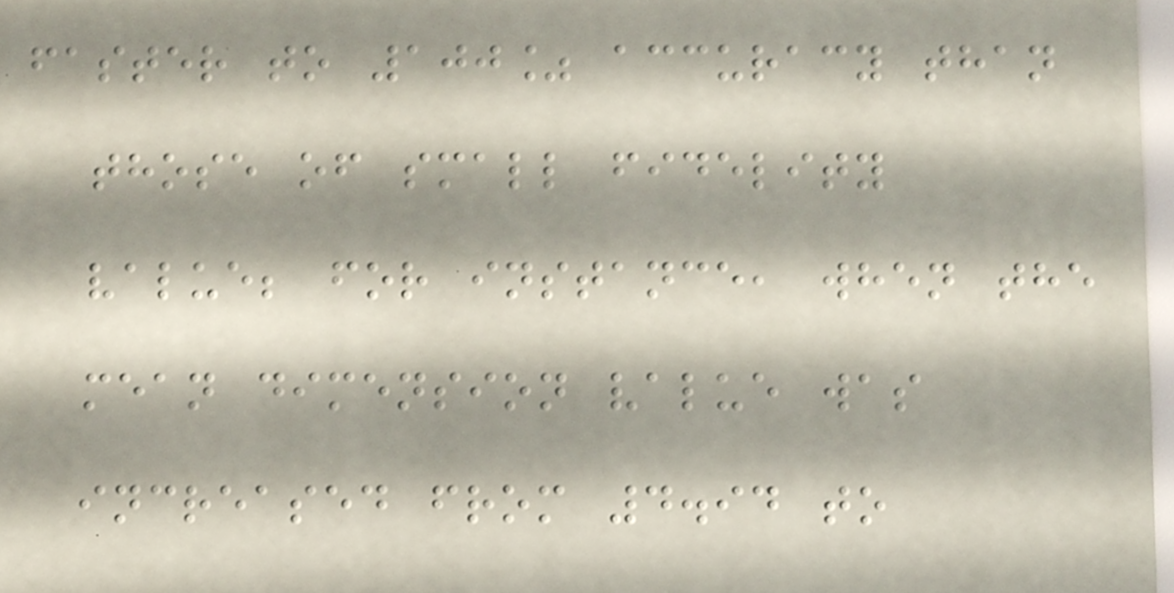faster to 100% accuracy than
those of small fidelity
value; for instance, when the
mean dimension value was
increased from 4.94 to
